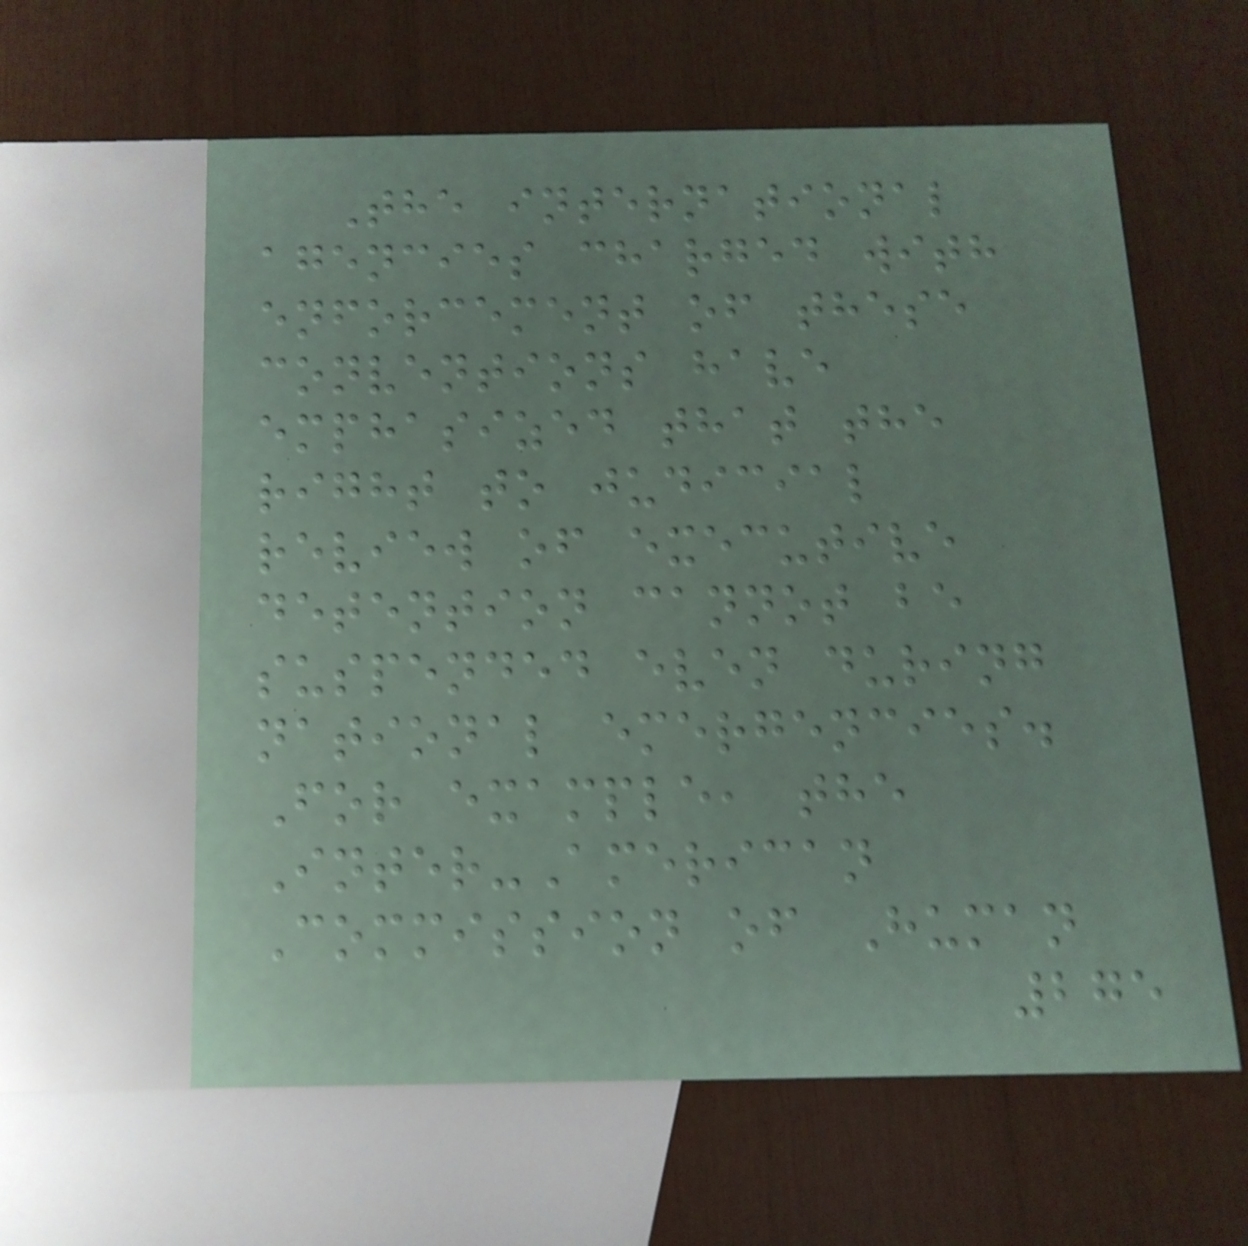The international
agencies charged with
enforcement of these
conventions have
emphasized that the
right to judicial
review of executive
detention cannot be
suspended even during
national emergencies.
For example, the
Inter-American
Commission of Human
275
